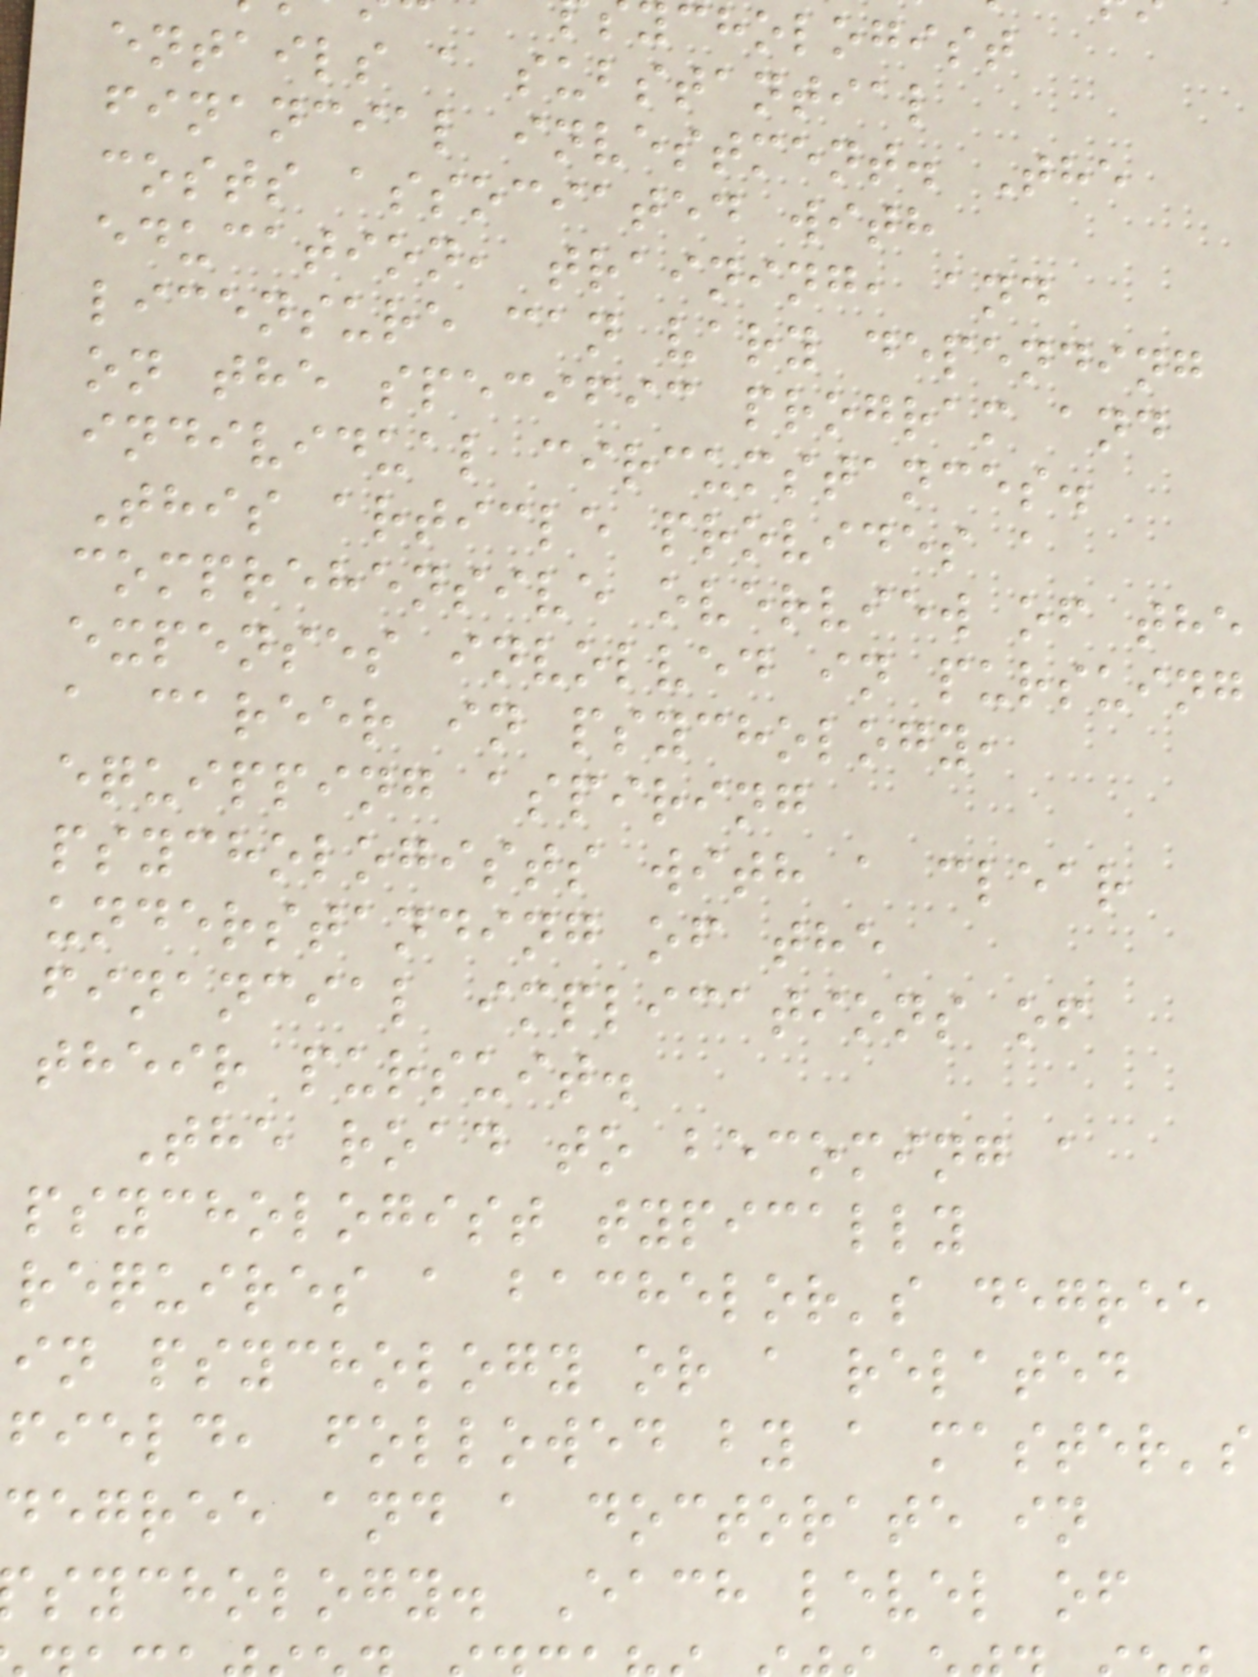chologist
entails a substantial
financial investment. The
costs associated with
education, training, and
licensure can vary depending
on the specific program and
individual circumstances.
This article provides a
comprehensive overview of the
expenses involved in pursuing
a career in psychology,
equipping aspiring
psychologists with a clear
understanding of the
financial implications of
their pursuit.
The road to becoming a
psychologist typically
requires a bachelor's degree
in psychology or a related
field, followed by a master's
degree and a doctorate in
sychology. Each level of
